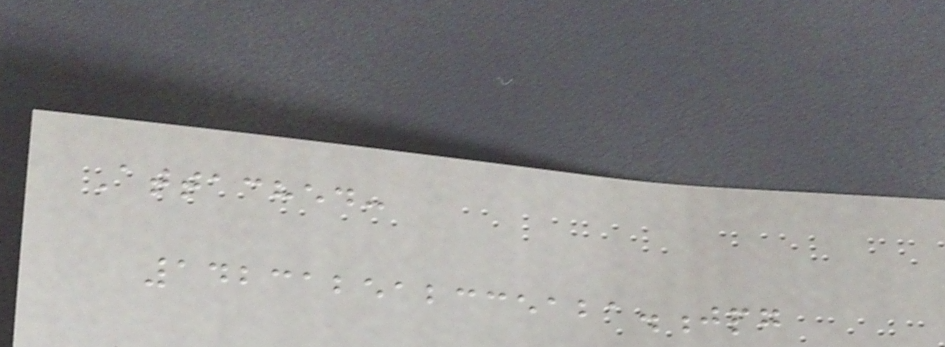Attached:
142312512335121.jpg
